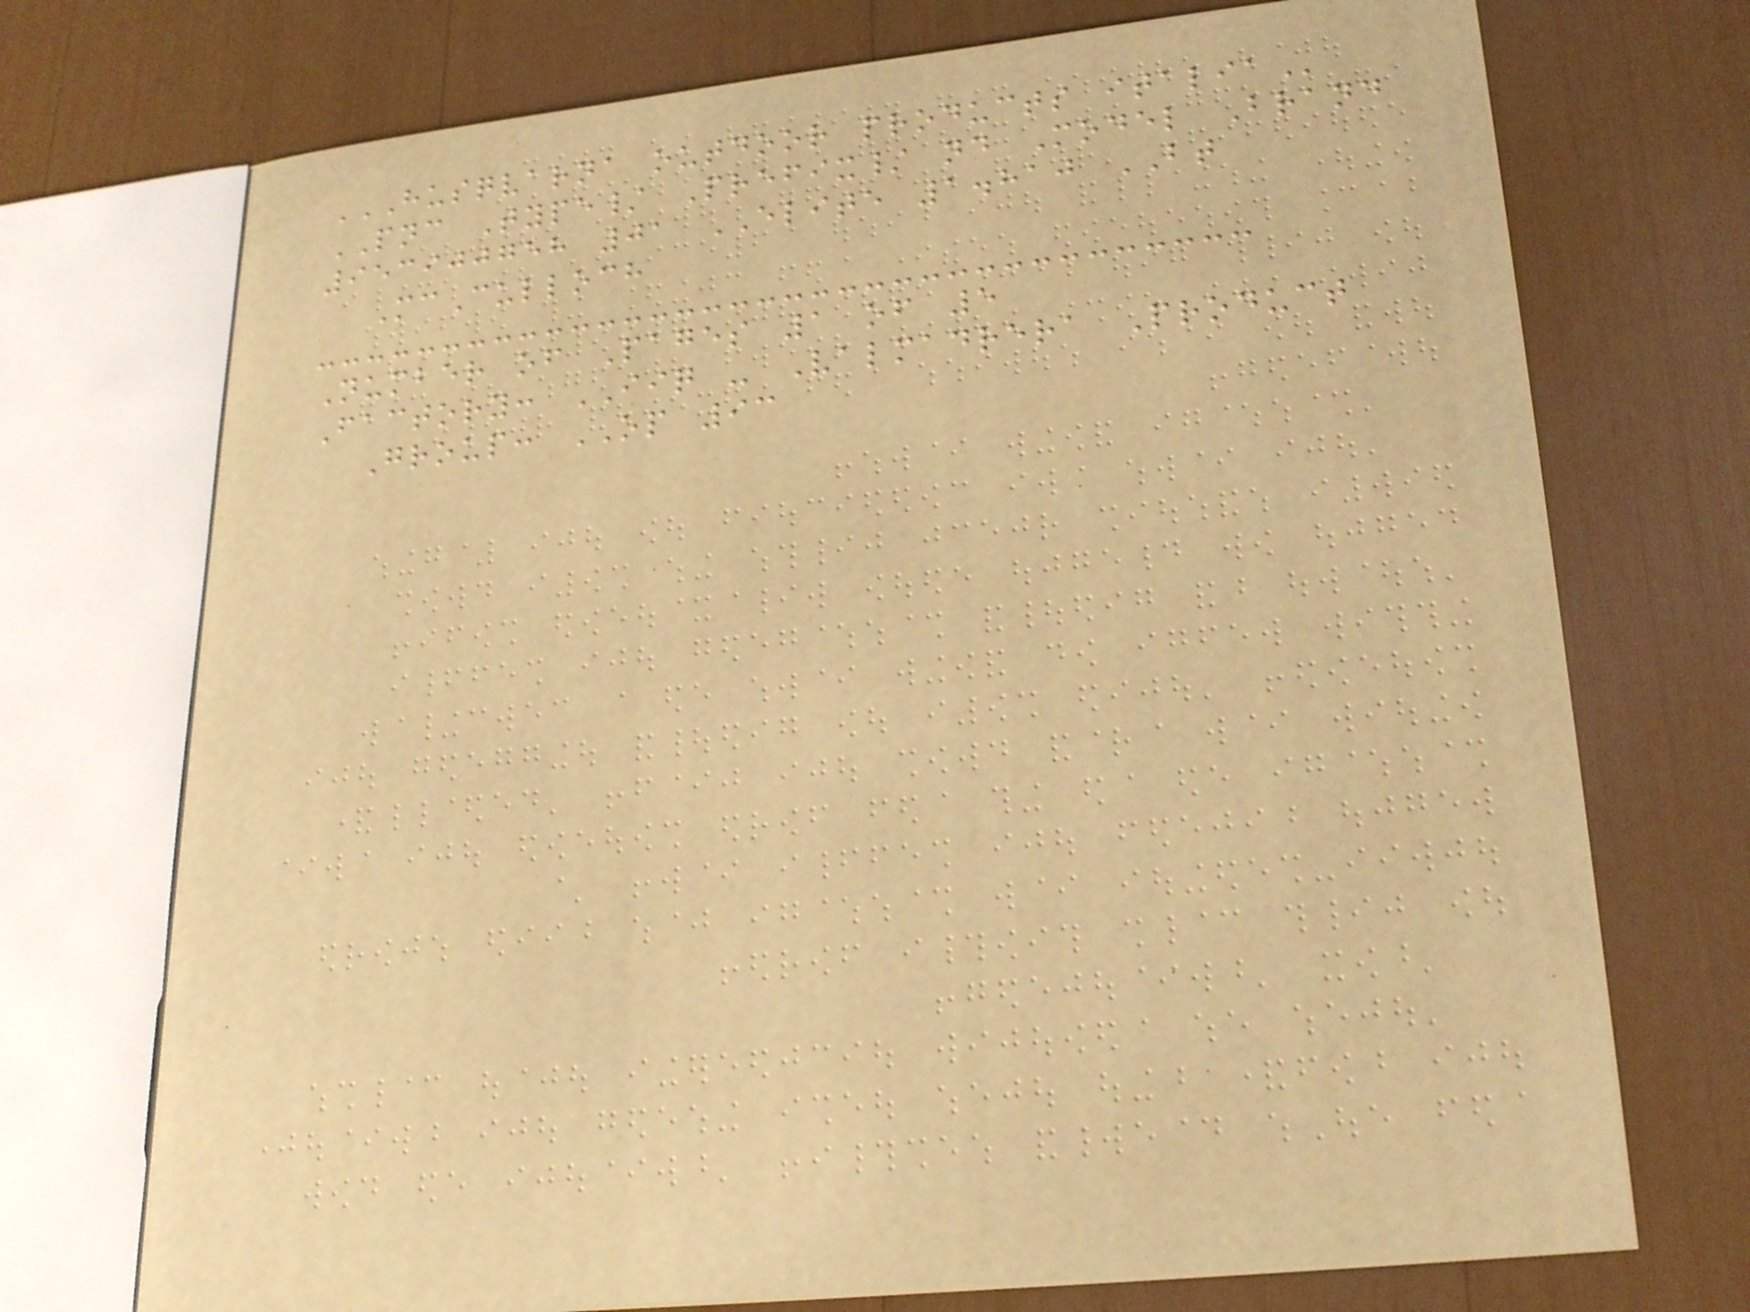HUSQVARNA OUTDOOR PRODUCTS ITALIA
PNC Type/ Prefix/ nd Model Brand
953900758 01 ELITE 1.810 BT
McCulloch
Number of Pages 1 of 5
Factory: IIQ - Valmadrera Product
Group: OP 93
